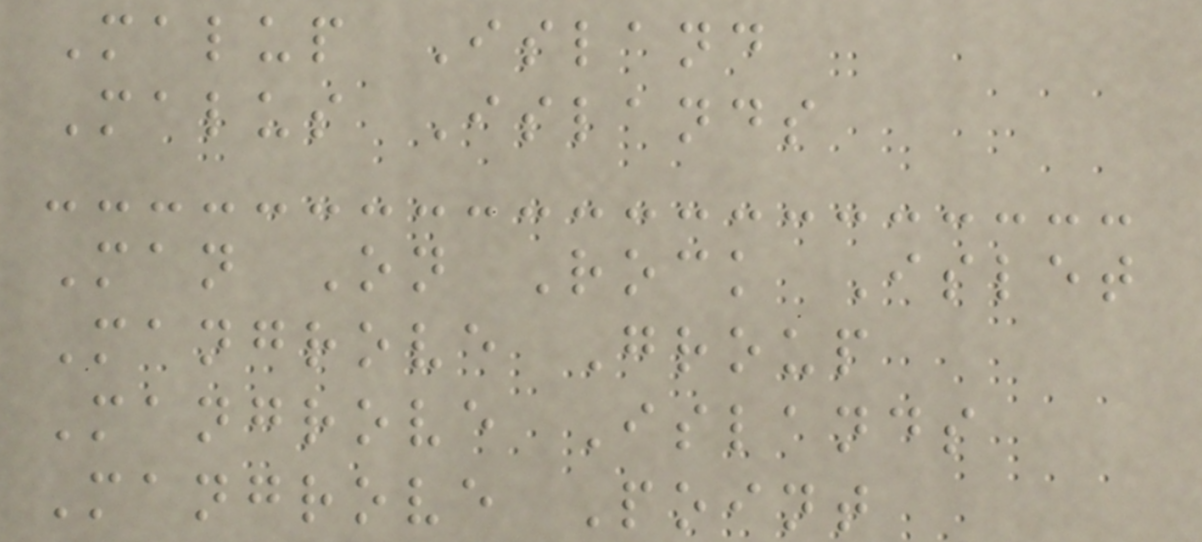Malup Island
Malus Islands
Man On Rock Islet
Mangrove Group
Mangrove Islands
Mangrove Point
